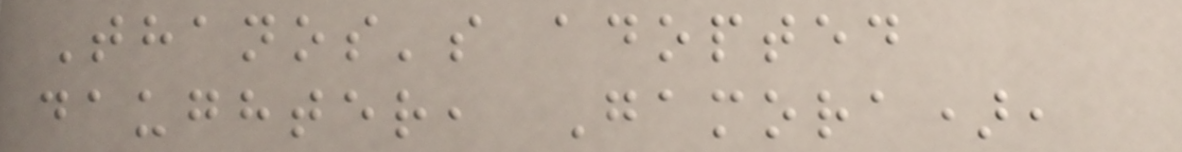Thanos's adopted
daughter, Gamora),
